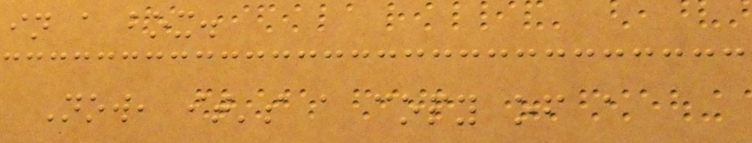in a box.
Now, it's a copy of a
